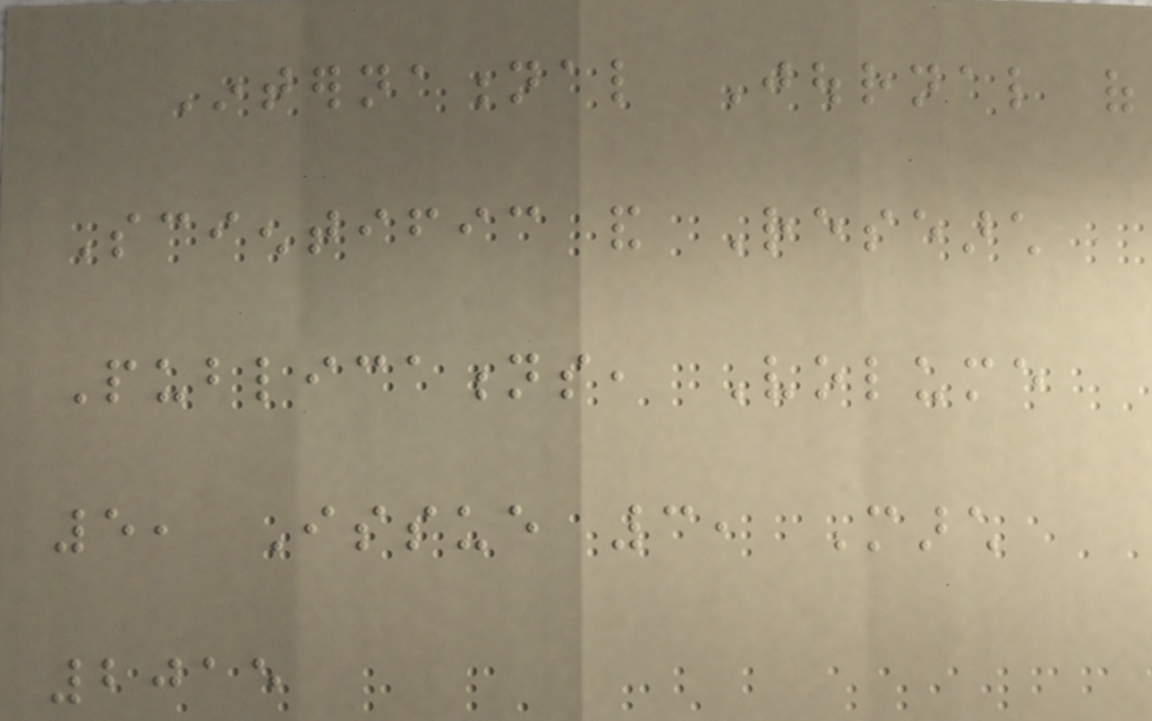International Journal of
Scientific and Research
Publications, Volume
5, Issue 3, March
2015
